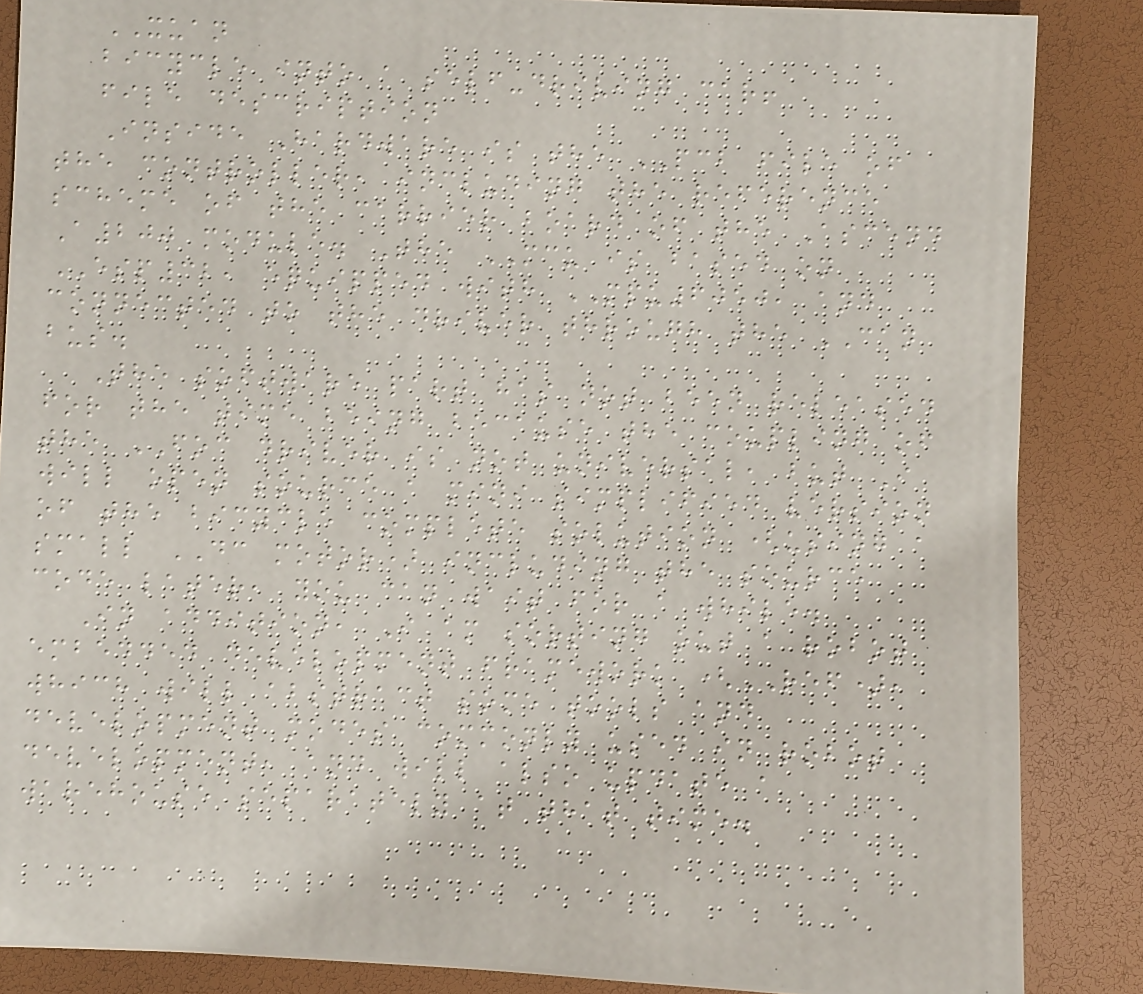XUAN
bicycle into a self-driving car!
file description
Inside Hardware is the PCB file of
the controller, including the reference
scheme of the carrier board of the Ascend
A200 module. The MCU is based on
ESP32, equipped with MPU6050, and
connected to the driver through the CAN
bus.
The software part has not been released
for the time being because the coupling of
the FOC driver is not universal, but I
will open source a mini simplified version
of the bicycle complete solution (using a
small DC motor) including the source
code later, you can wait for a while.
In addition, I am sorting out a robot
embedded development framework (REF),
which will abstract some tools and
development modes commonly used in robot
development, and will also update a
warehouse separately at that time.
